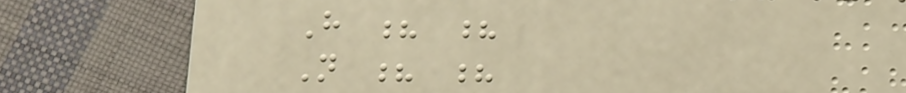H ? ?
N ? ?
